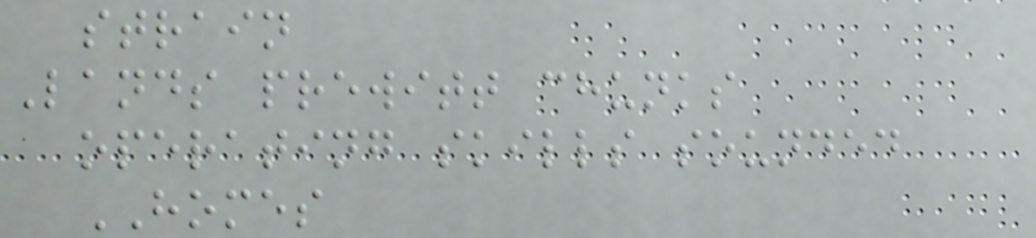strain
Lands prewitt chunks
operating skills sounded
HOMES
